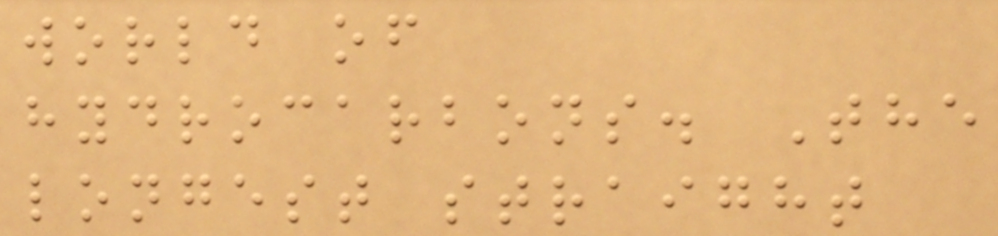world of
hydrocarbons. The
longest straight
